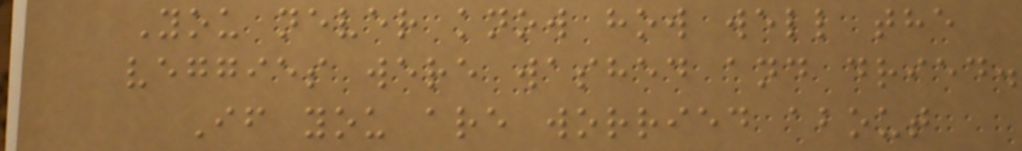You never know how well the
veggies were washed and dried.
If you are worried about
